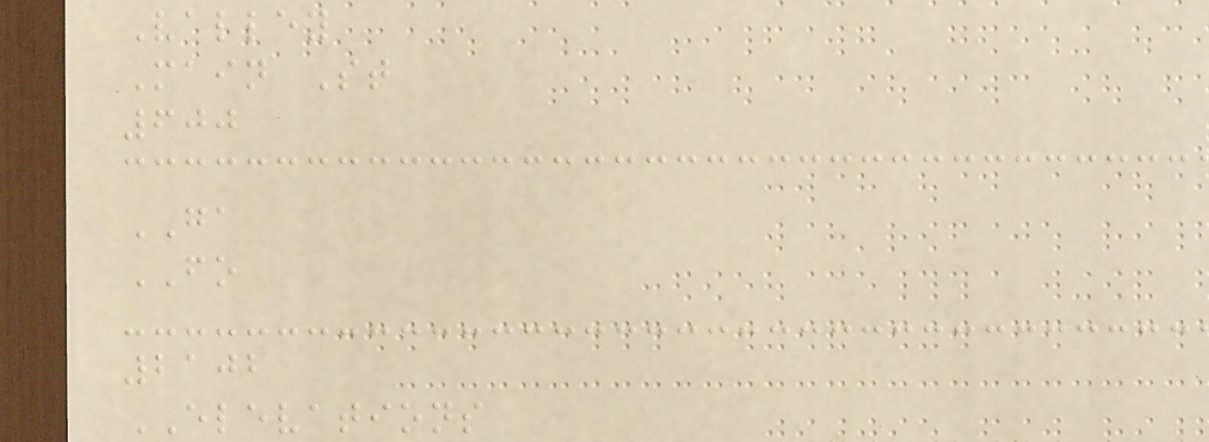Valley
Main St
600
GA
FO
2102
ELEVATIONS
